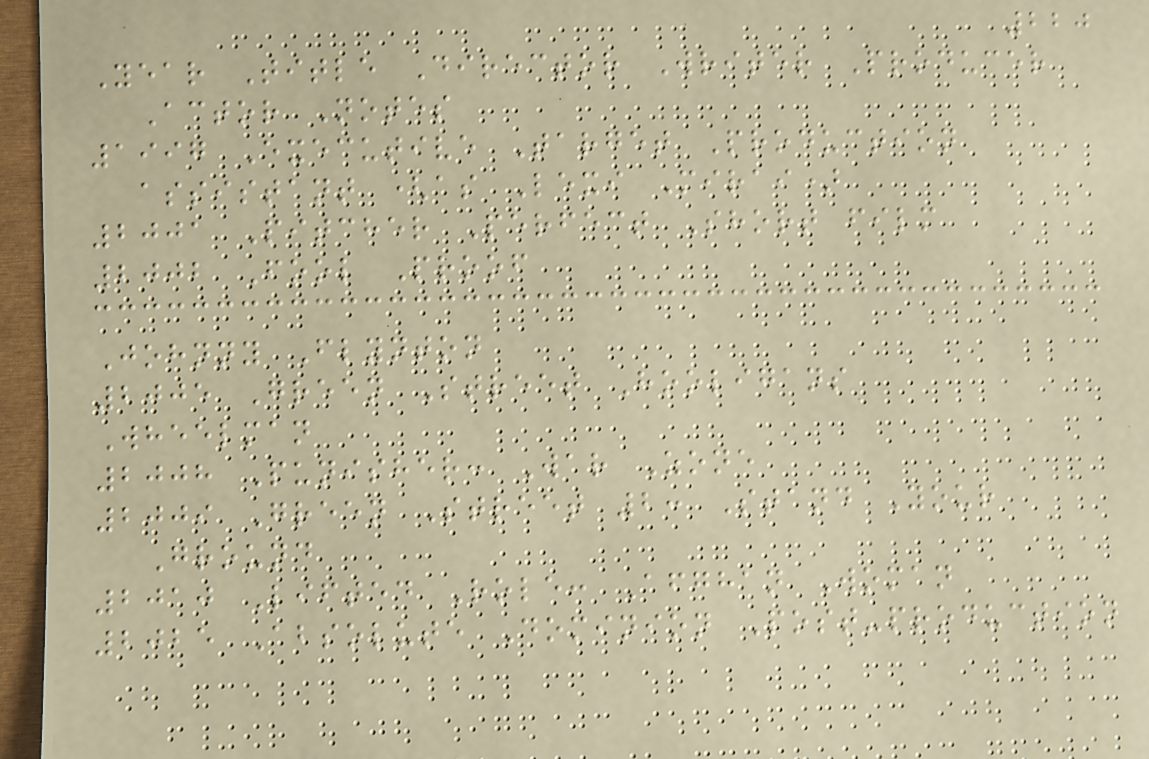220
Year Title Director Writer Producer
Actor Notes
1997 Executive Target Production
assistant (as Lexi Mirai)
2001 Pitcher Perfect Short film
2002 Fool Proof
Johnny Flynton
2005 Green Street Hooligans
Wheelman
2008 Punisher: War Zone
2009 Green Street 2: Stand Your
Ground
2010 Lifted Role: Afghan Woman
2025 Absolute Dominion Post-production
